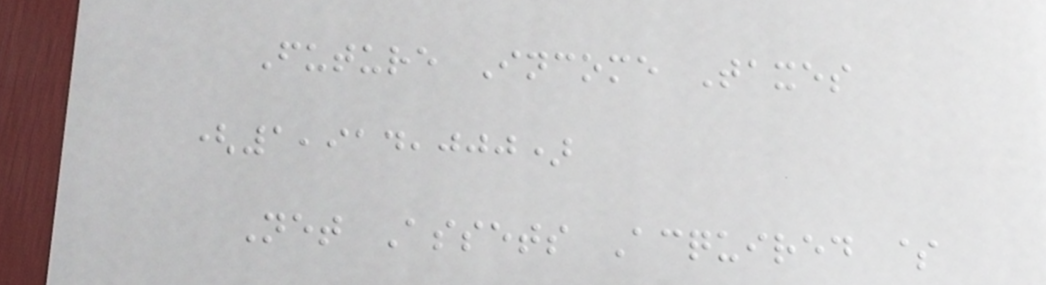Future Income Taxes
(1,914,000)
Net Assets Acquired $
